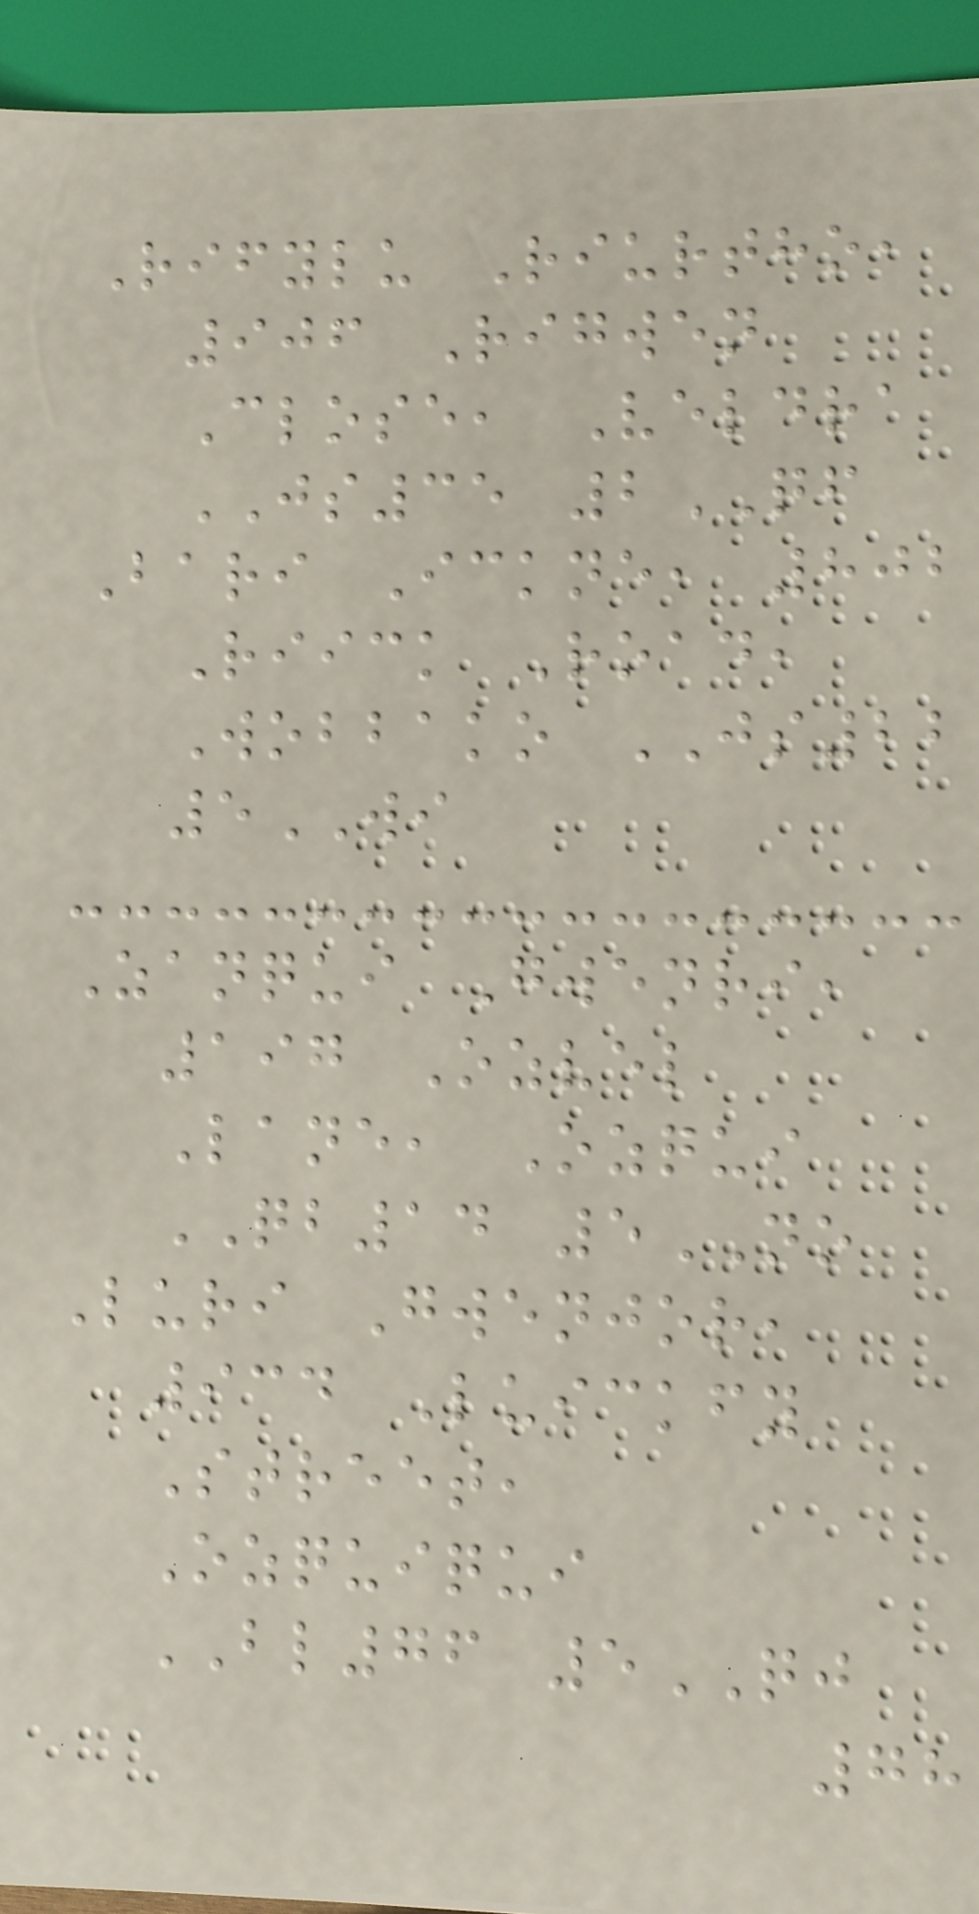Rifylu Riurtho,
906 Rigwen
Close, Veldra
JS35 2QF
Bari Ickne, 802
Riick Road,
Wobbako JS22
5WI
Zanqui Gwenri,
197 Ozvel
Lane, Ozqui
QB14 5NO
Luri Gwenjor,
934 Luickfy
Street,
Ozquiqui
BL76 5QJ
78
